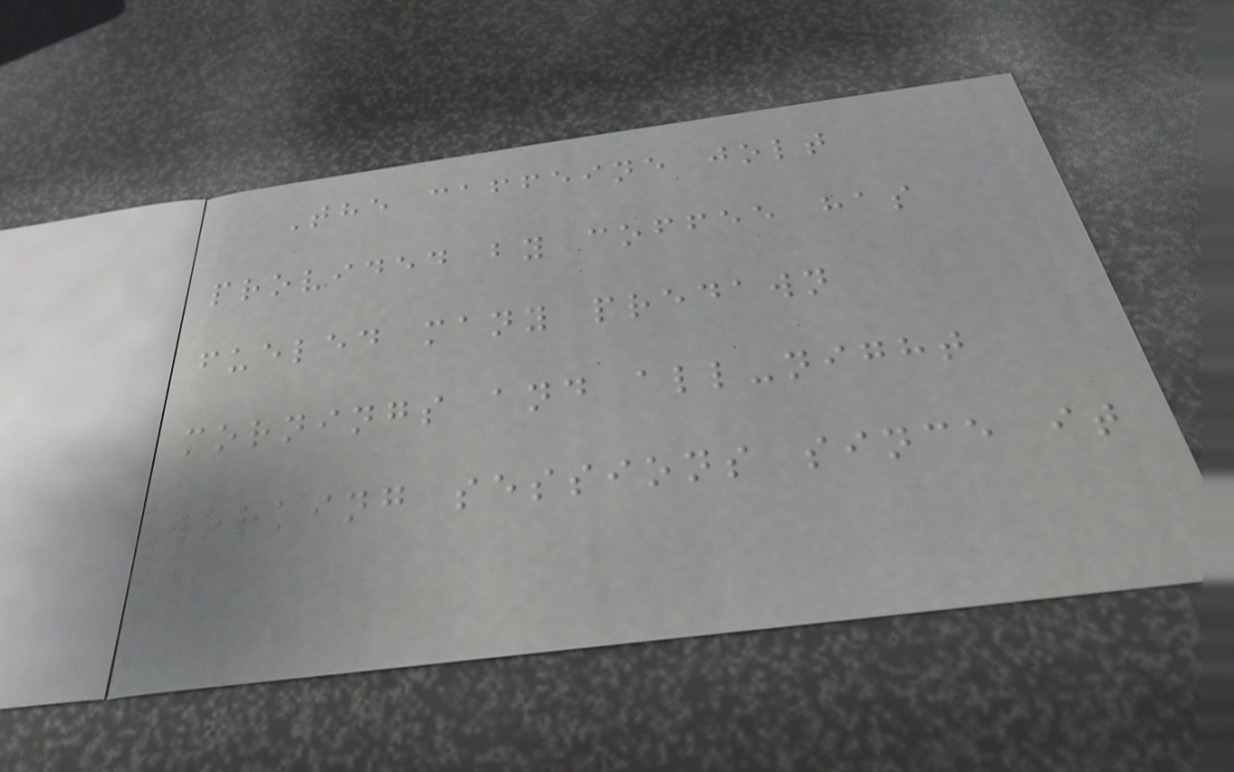The caffeine jolt
provided by coffee has
fueled many predawn
mornings and all-night
working sessions since it
